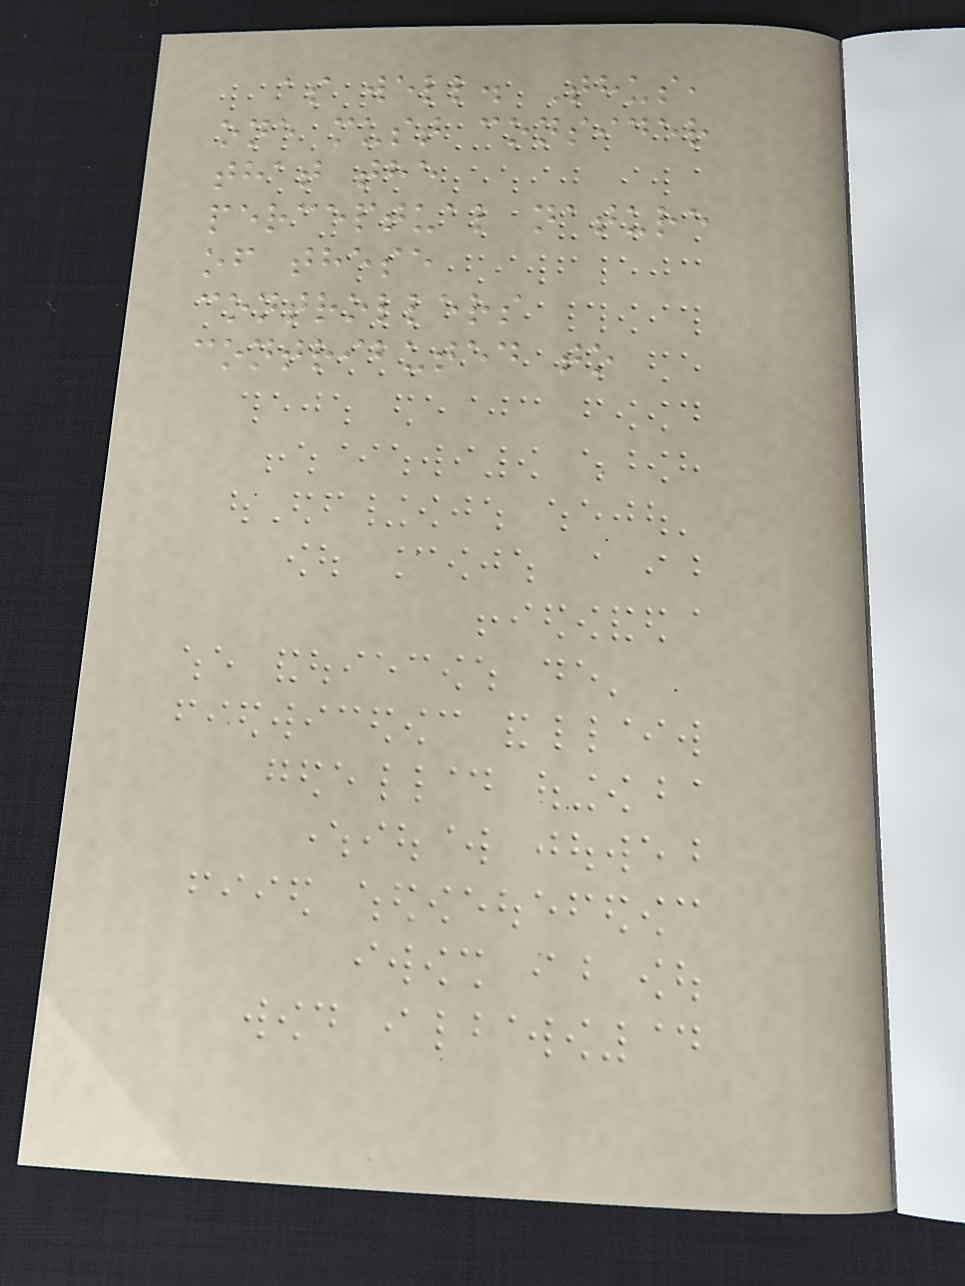as well. Thus,
one must consider
that the
perceptual nature
of these
controllers
contributed to
